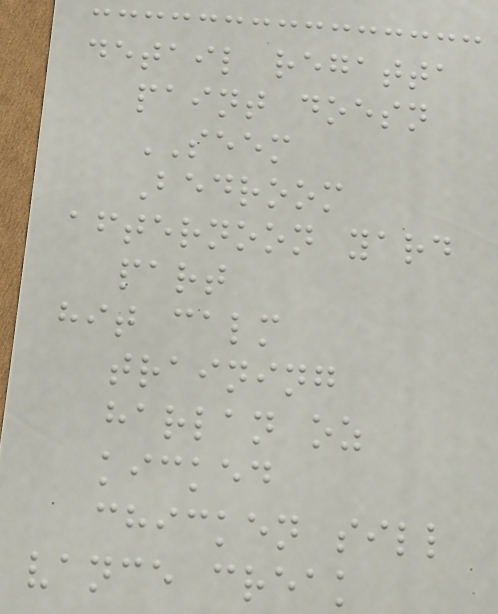detail regatta
paint doesn
SEEM
Bedroom
afternoon yard
part
hit calm
training
harlan oz
kicked
chicken sill
vance creak
